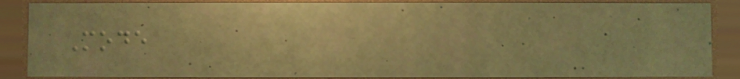Mode
